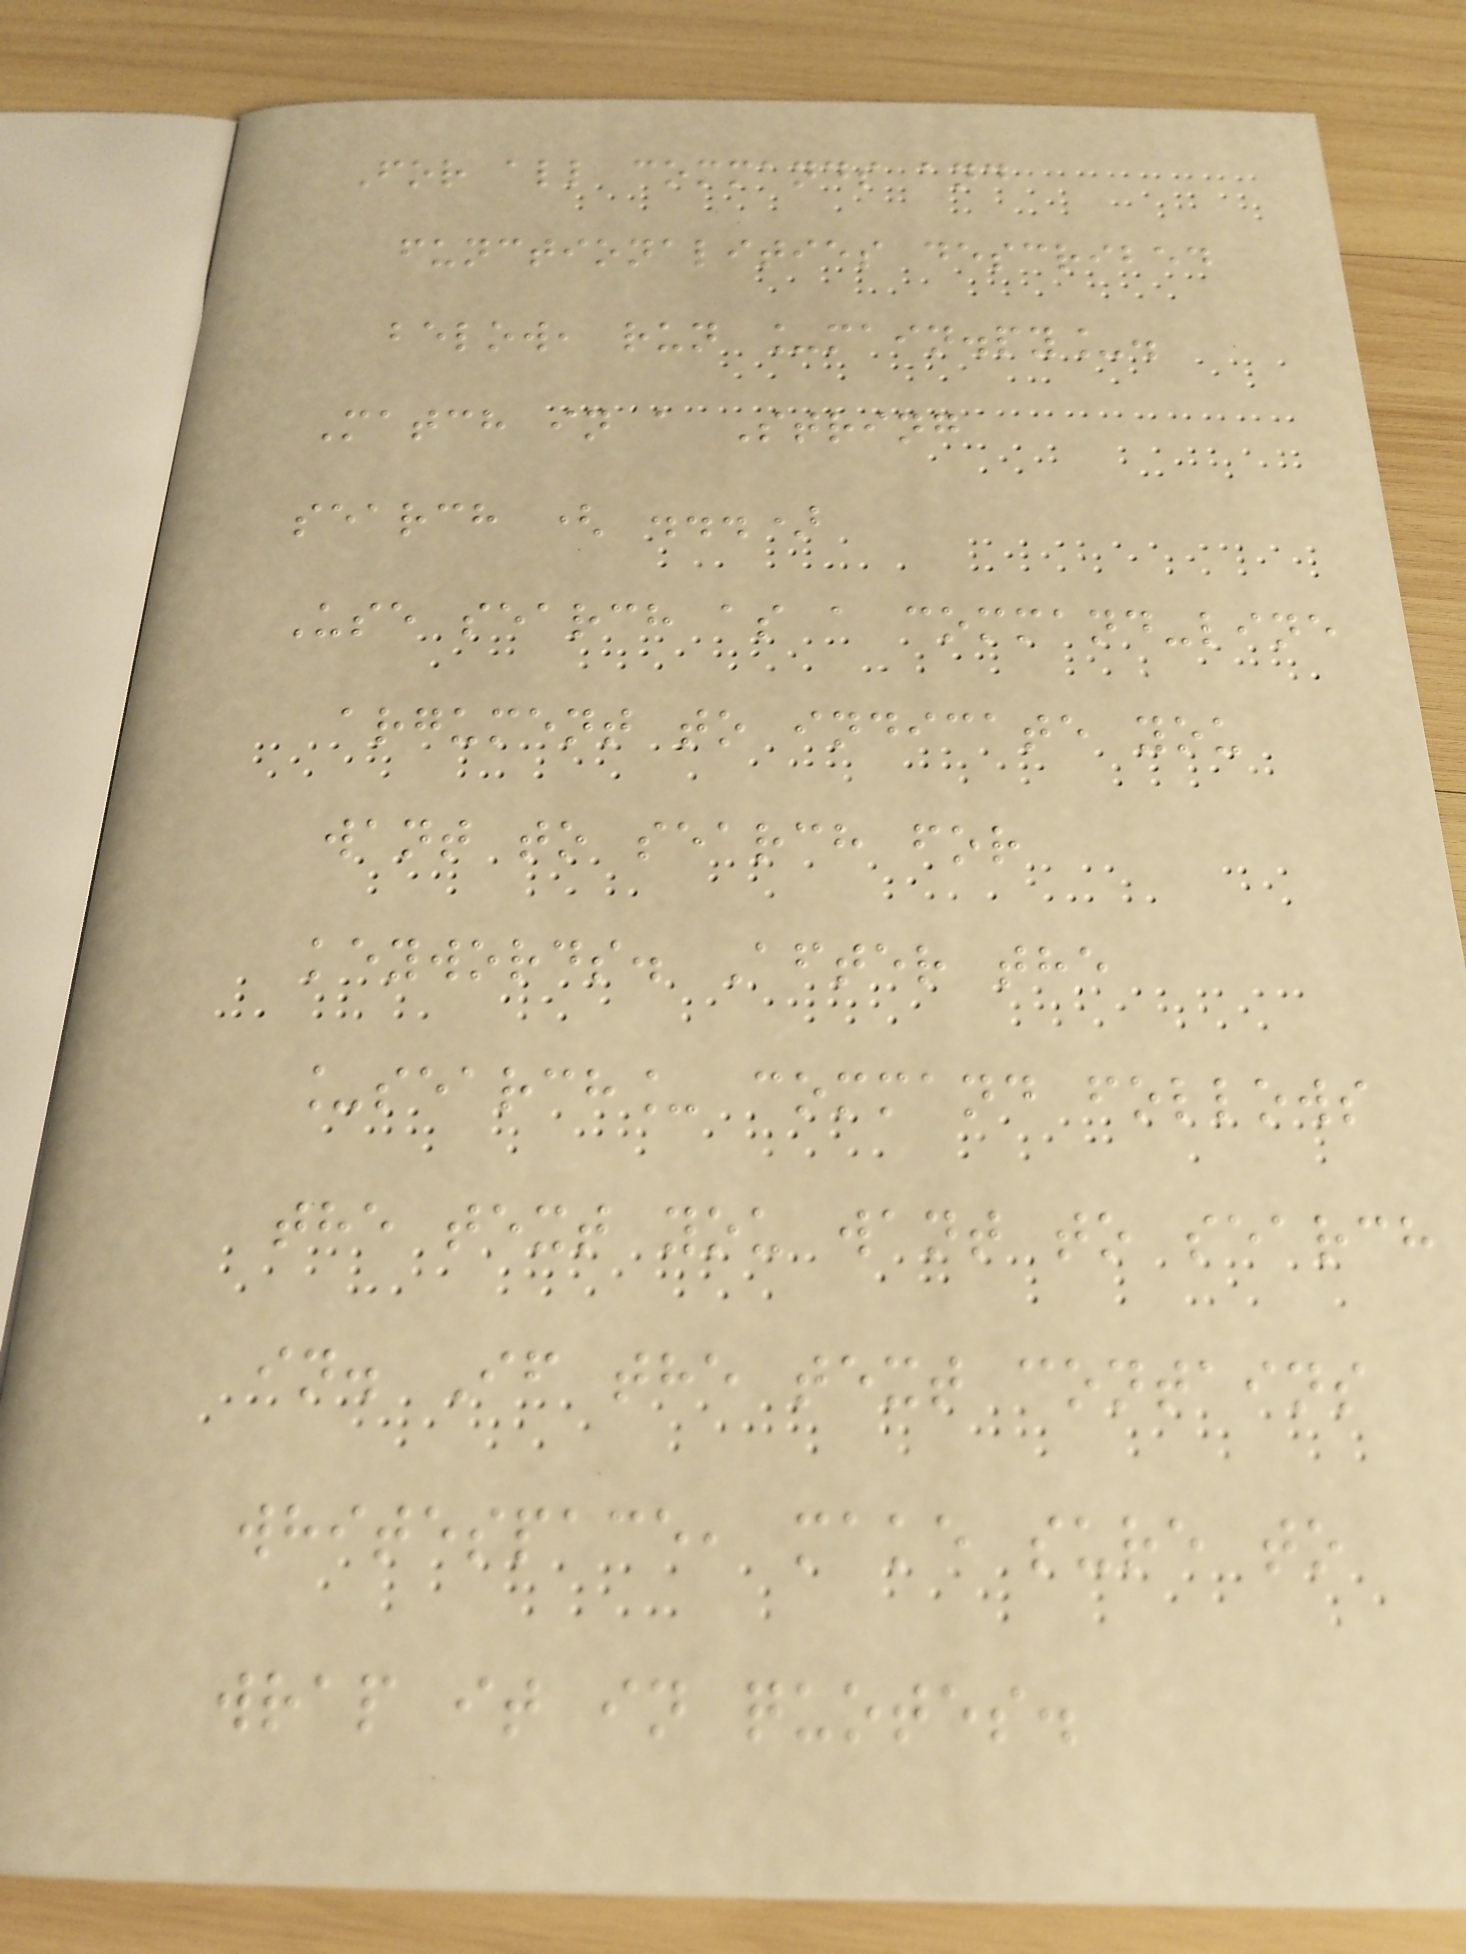For all commands and
functionalities described
below, run _main.py_.
Match in a String
search ( ...)
Use search as a command-line
argument to indicate you
want to search for
keywords. After the
_search_ command follows
the text you want to search
in. If the text contains
whitespace, make sure to
wrap it in quotes.
